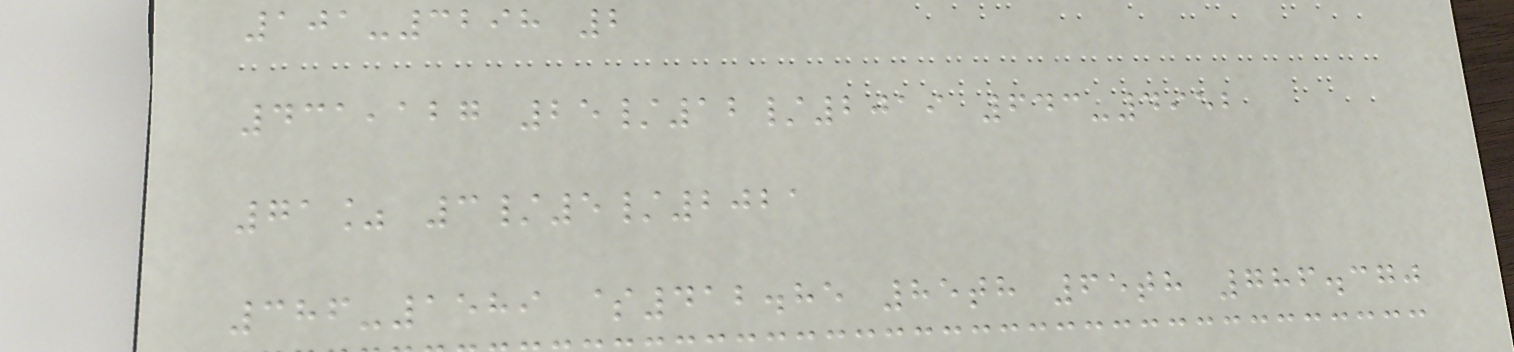101-3298 2
431,127 25/12/2019 643-4952
71% 3/5/2021
386-1589 $412.85 85th 65th 786.370
